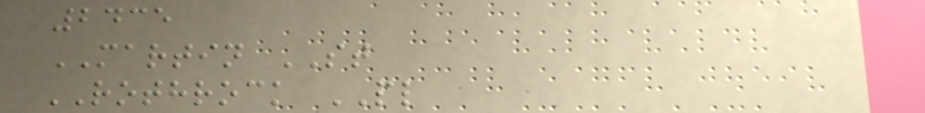2435
MARTIN ST
ROTHROCK PL
